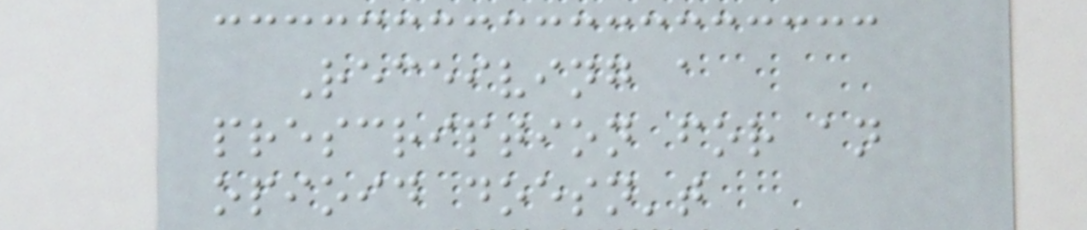Receiving a
prescription for an
opioid doesn't
